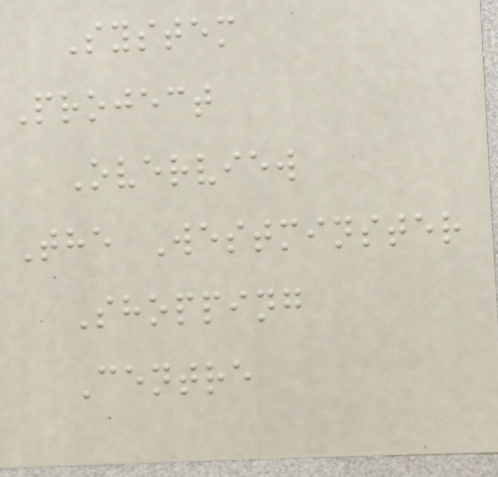System
Project
Overview
The Westminster
Shopping
Centre
